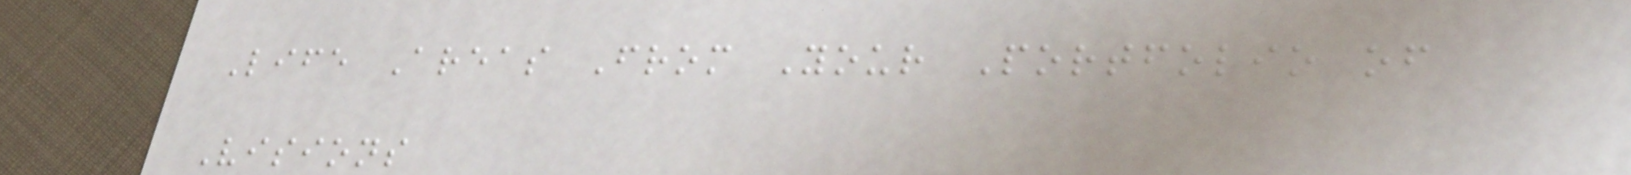Life Areas From Your Portfolio of
Visions
